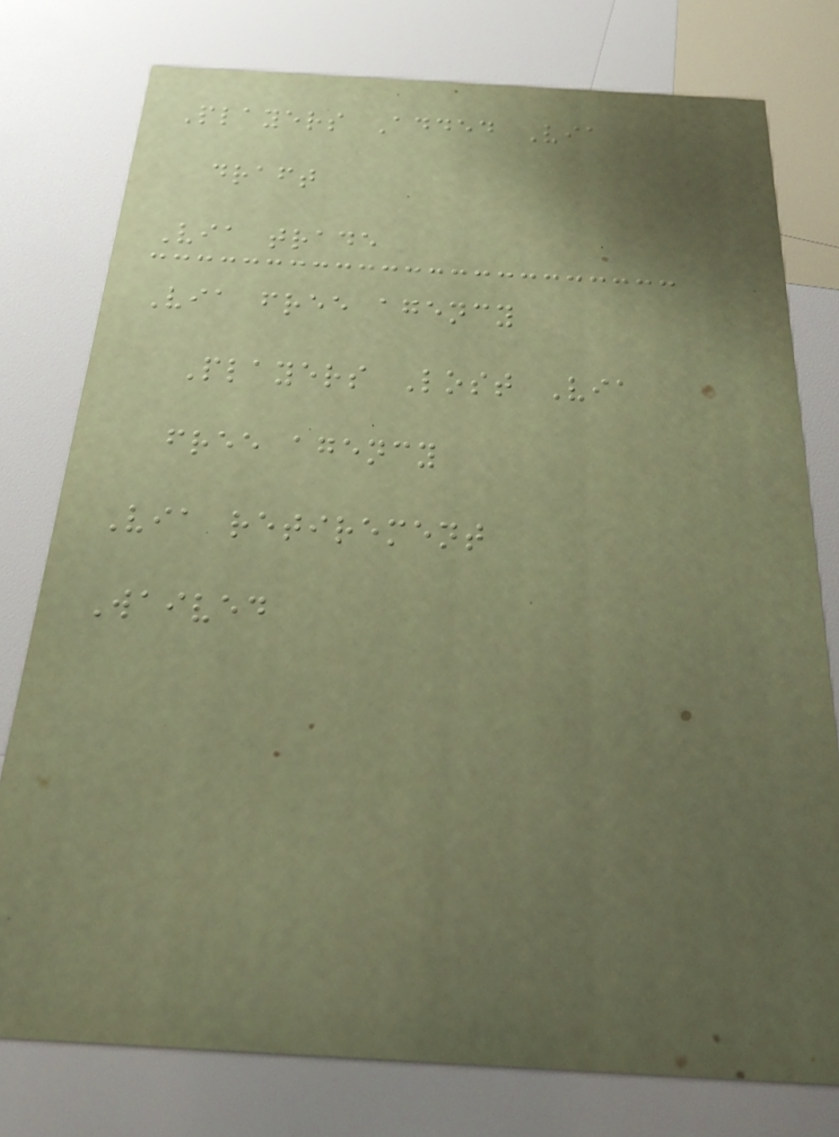Players Added Via
draft
Via trade
Via free agency
Players Lost Via
free agency
Via retirement
Waived
